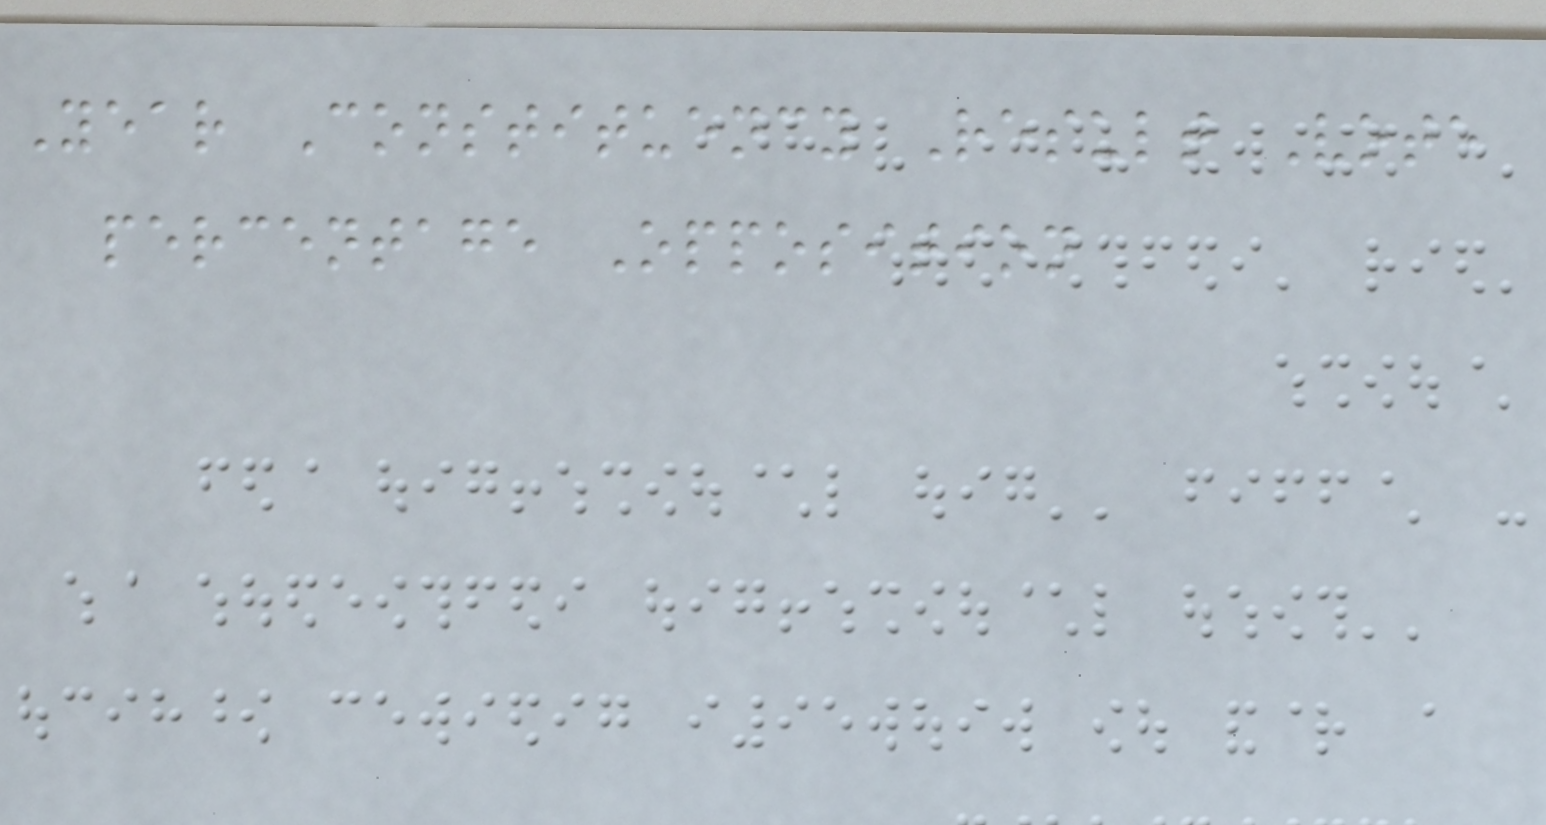Year Constituency Result Vote
percentage Opposition
